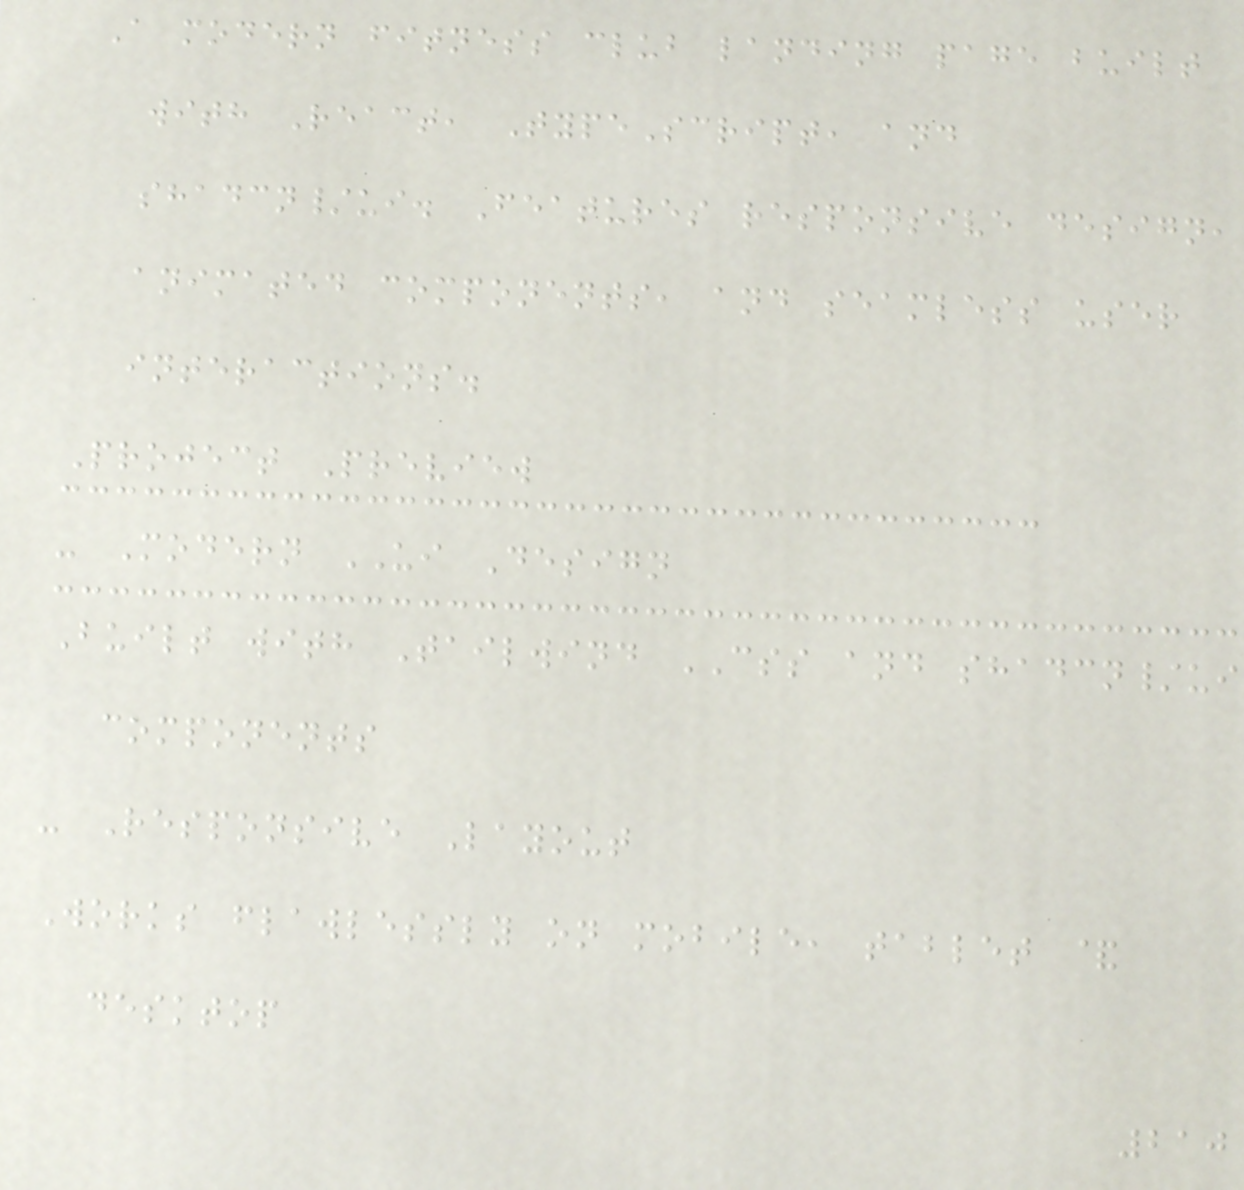A modern fitness club landing page built
with React, TypeScript, and
shadcn/ui. Features responsive design,
animated components, and seamless user
interactions.
Project Preview
- Modern UI Design
Built with Tailwind CSS and shadcn/ui
components
- Responsive Layout
Works flawlessly on mobile, tablet &
desktop
210
